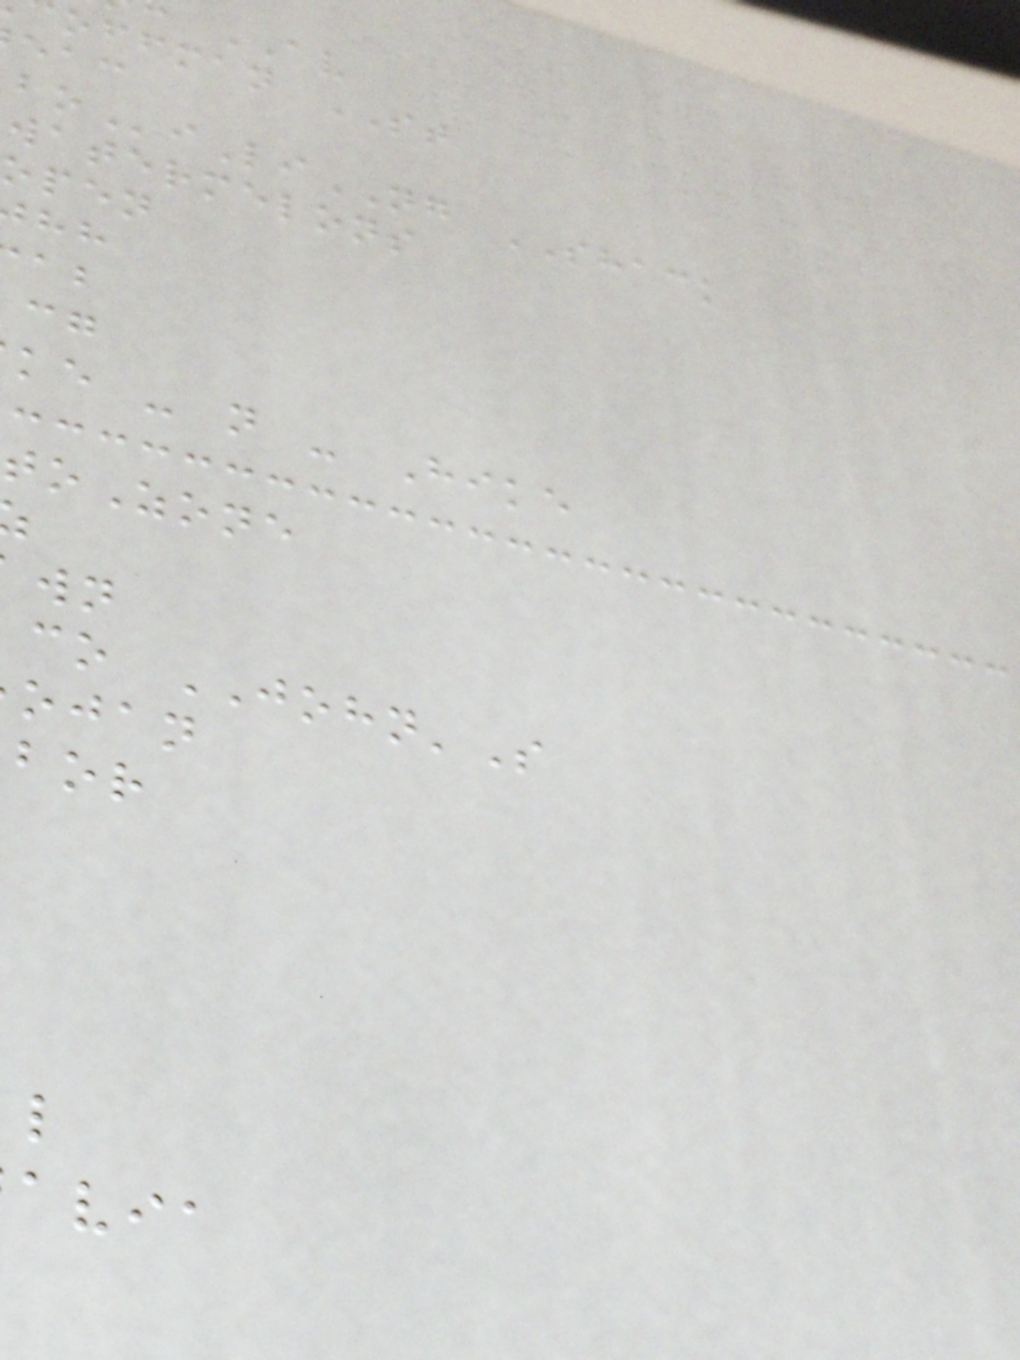AV
offman ST
iLiNG SHACK
watermelons
open
ke - n - Hike
toZone
co JOHN'S
ojan
avia
